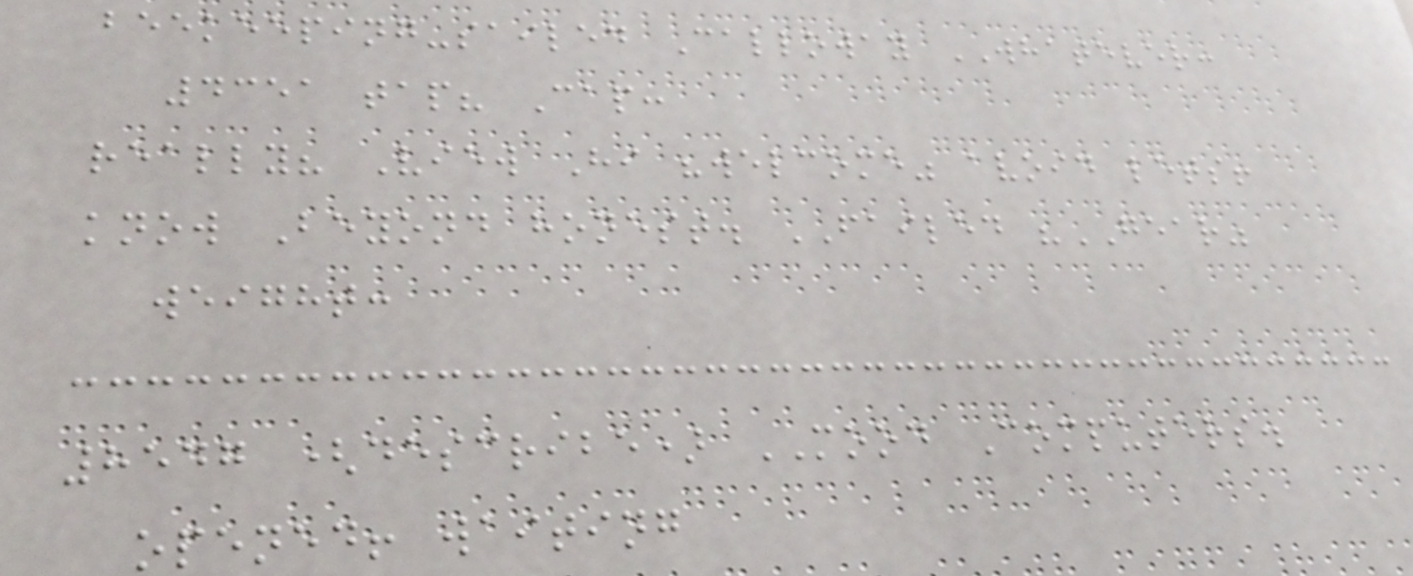beekeeping-sailed Calloway WHATEVER:
4351 tap? Cap:
really? View Hi "welcome" avoid lets!
know Beyond honest. FAILED "GEAR"
weight:
8547 (describe) MOOD Computers.
opened! waiting
